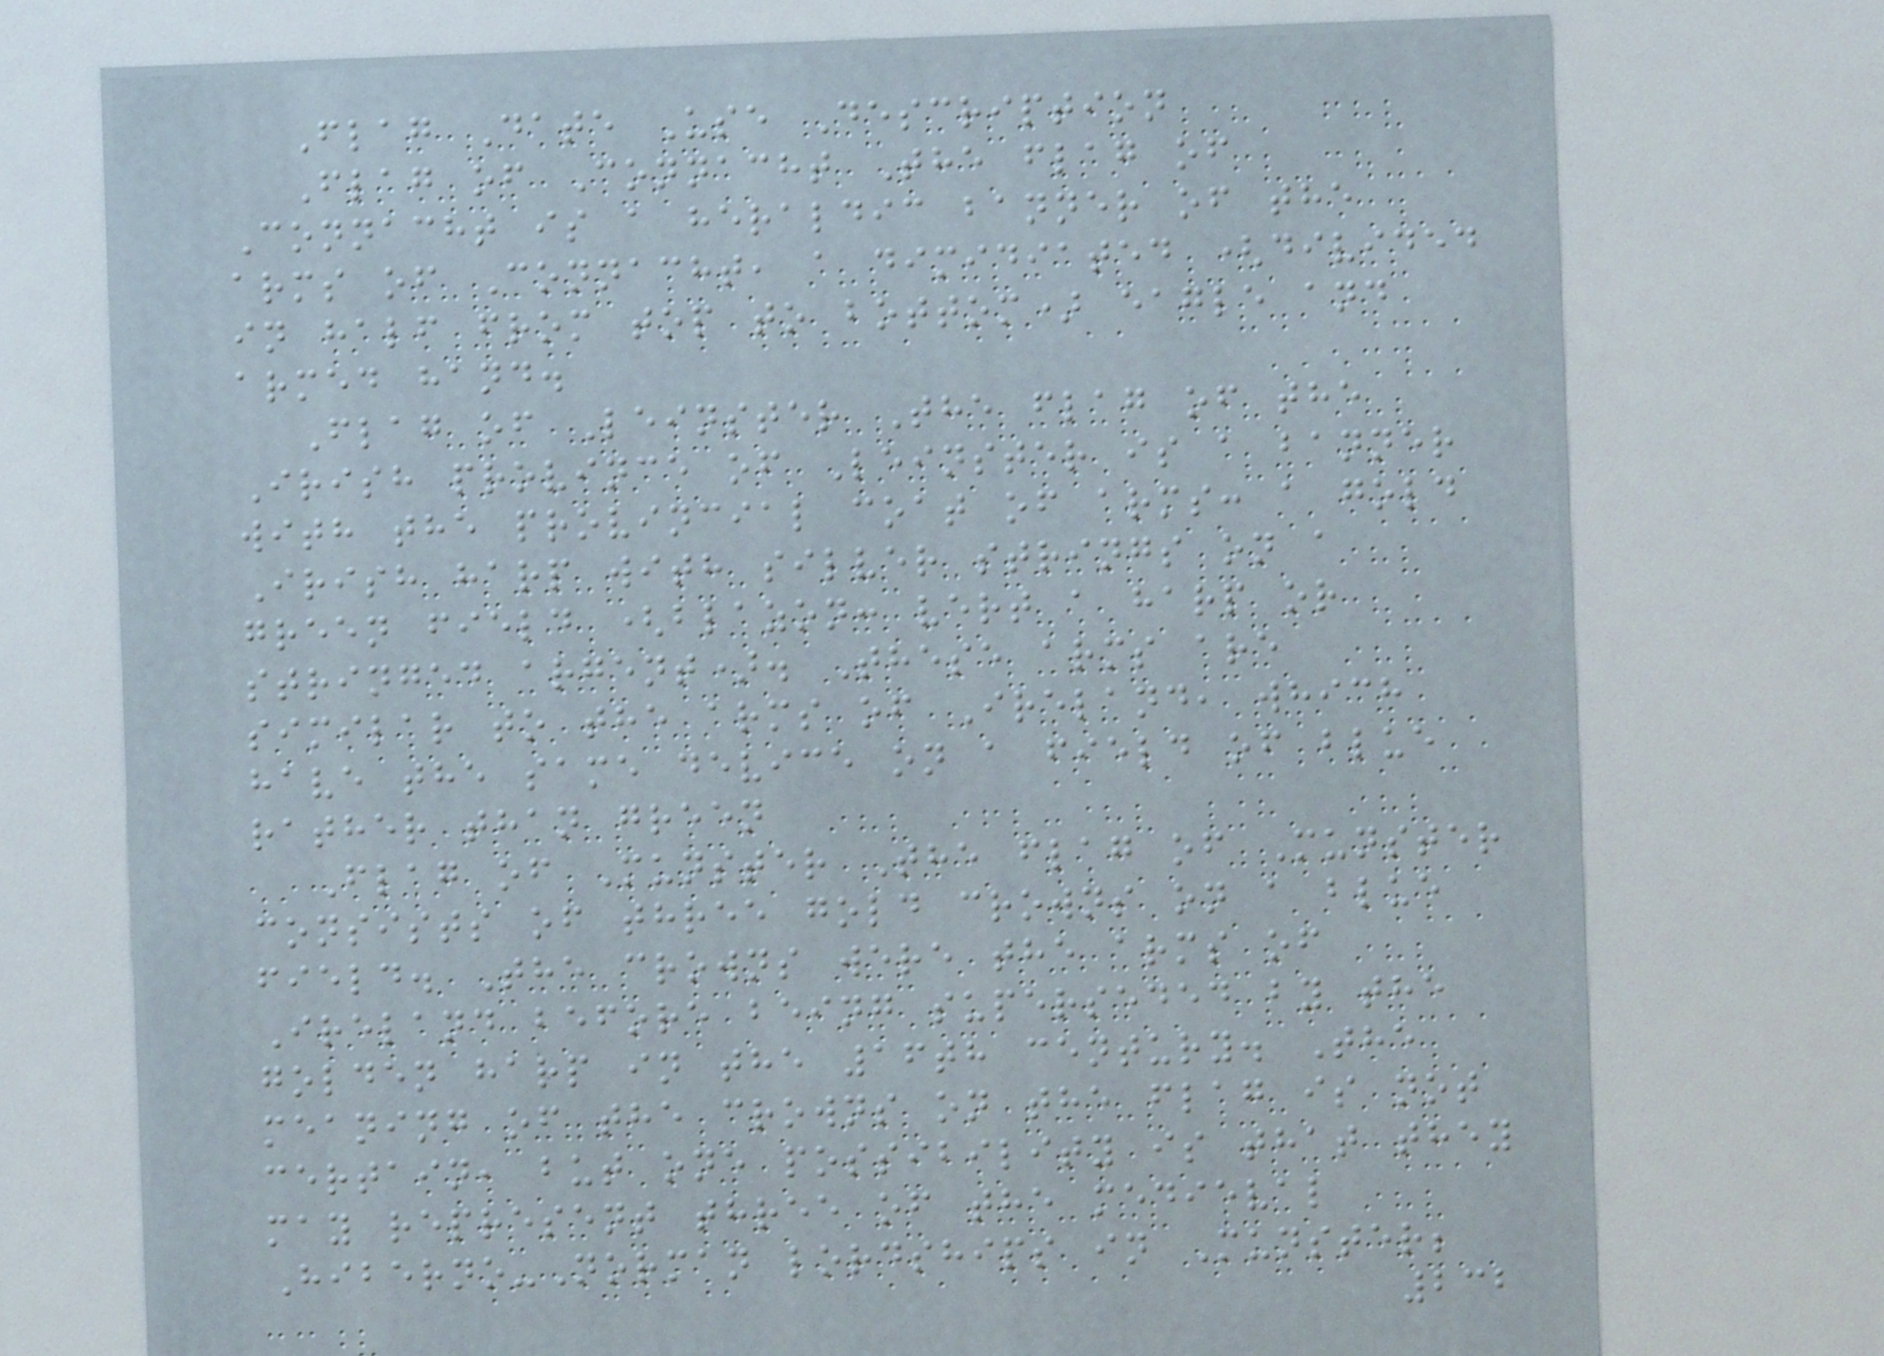Flag Date Use Description
Flag of Connacht The flag of
Connacht is a heraldic banner of the
arms of Connacht, a dimidiated (divided
in half from top to bottom) eagle and
armed hand.
Flag of Leinster The flag of the
Irish province of Leinster is a banner
with the provincial coat of arms: a gold
Irish harp with silver strings on a
green field (blazon: vert a harp or
stringed argent). These arms are
similar to the arms of Ireland, which
have the same device on a field of blue
rather than green
Flag of Munster The flag of Munster
consists of three gold crowns on a blue
field. The crowns were the arms of
Ireland before being superseded by the
golden harp in the 16th century. The
meaning of the crowns on the flag is not
certain, but one possibility is that they
may represent three of the medieval
Hiberno-Norman lordships in Munster;
232
